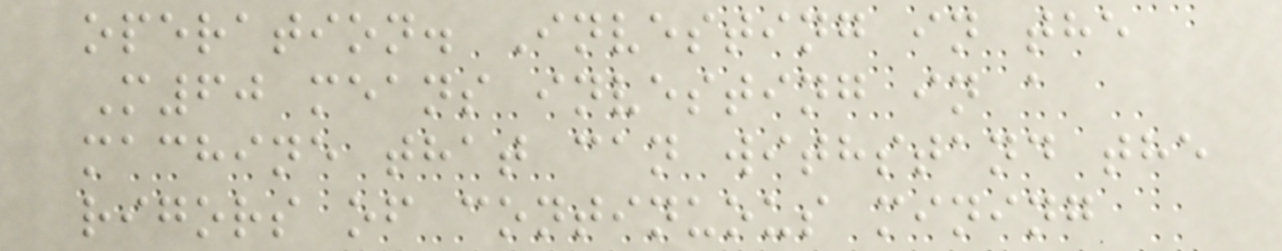operation. Investing in the
M60 means investing in a
machine that can withstand the
rigors of continuous mining
